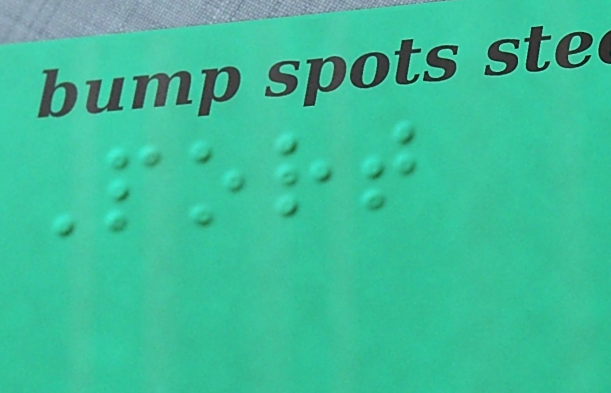Port
